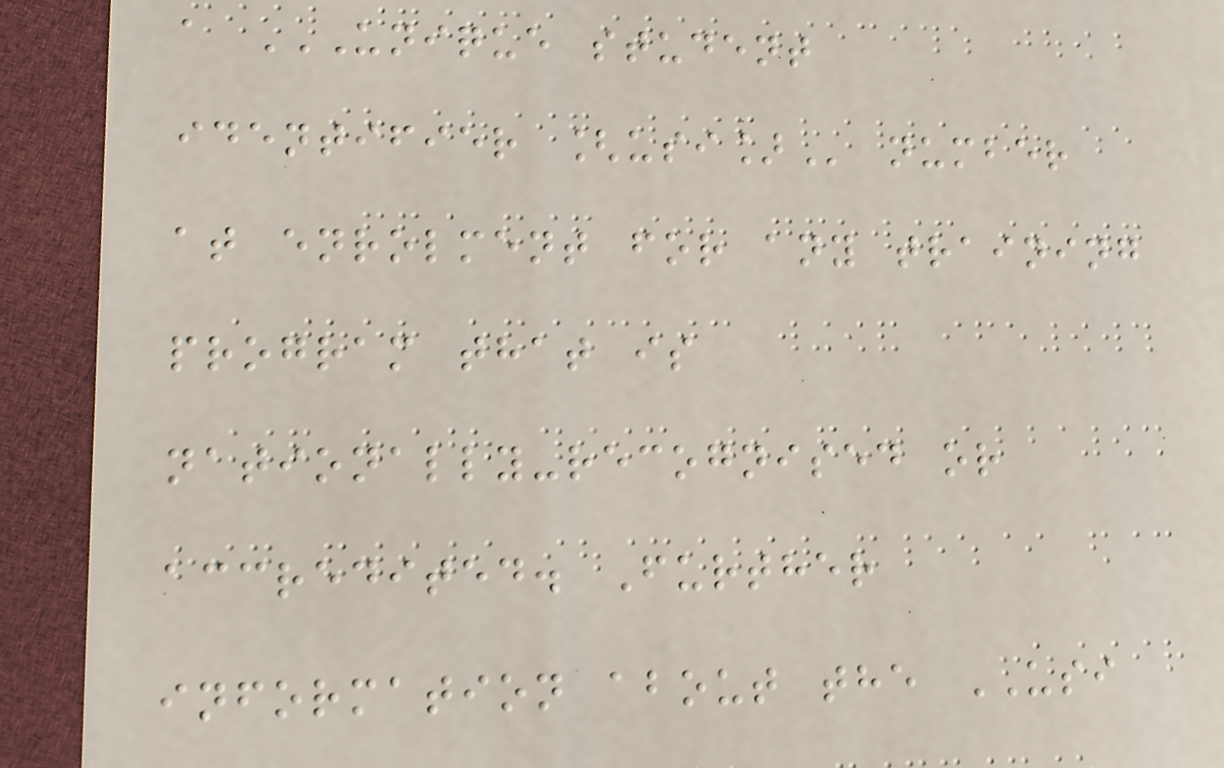a UNIQUE STUDENT
IDENTIFIER [USI] number
at enrolment for any training
program that is
nationally-recognised or
accredited. Further
information about the USI
